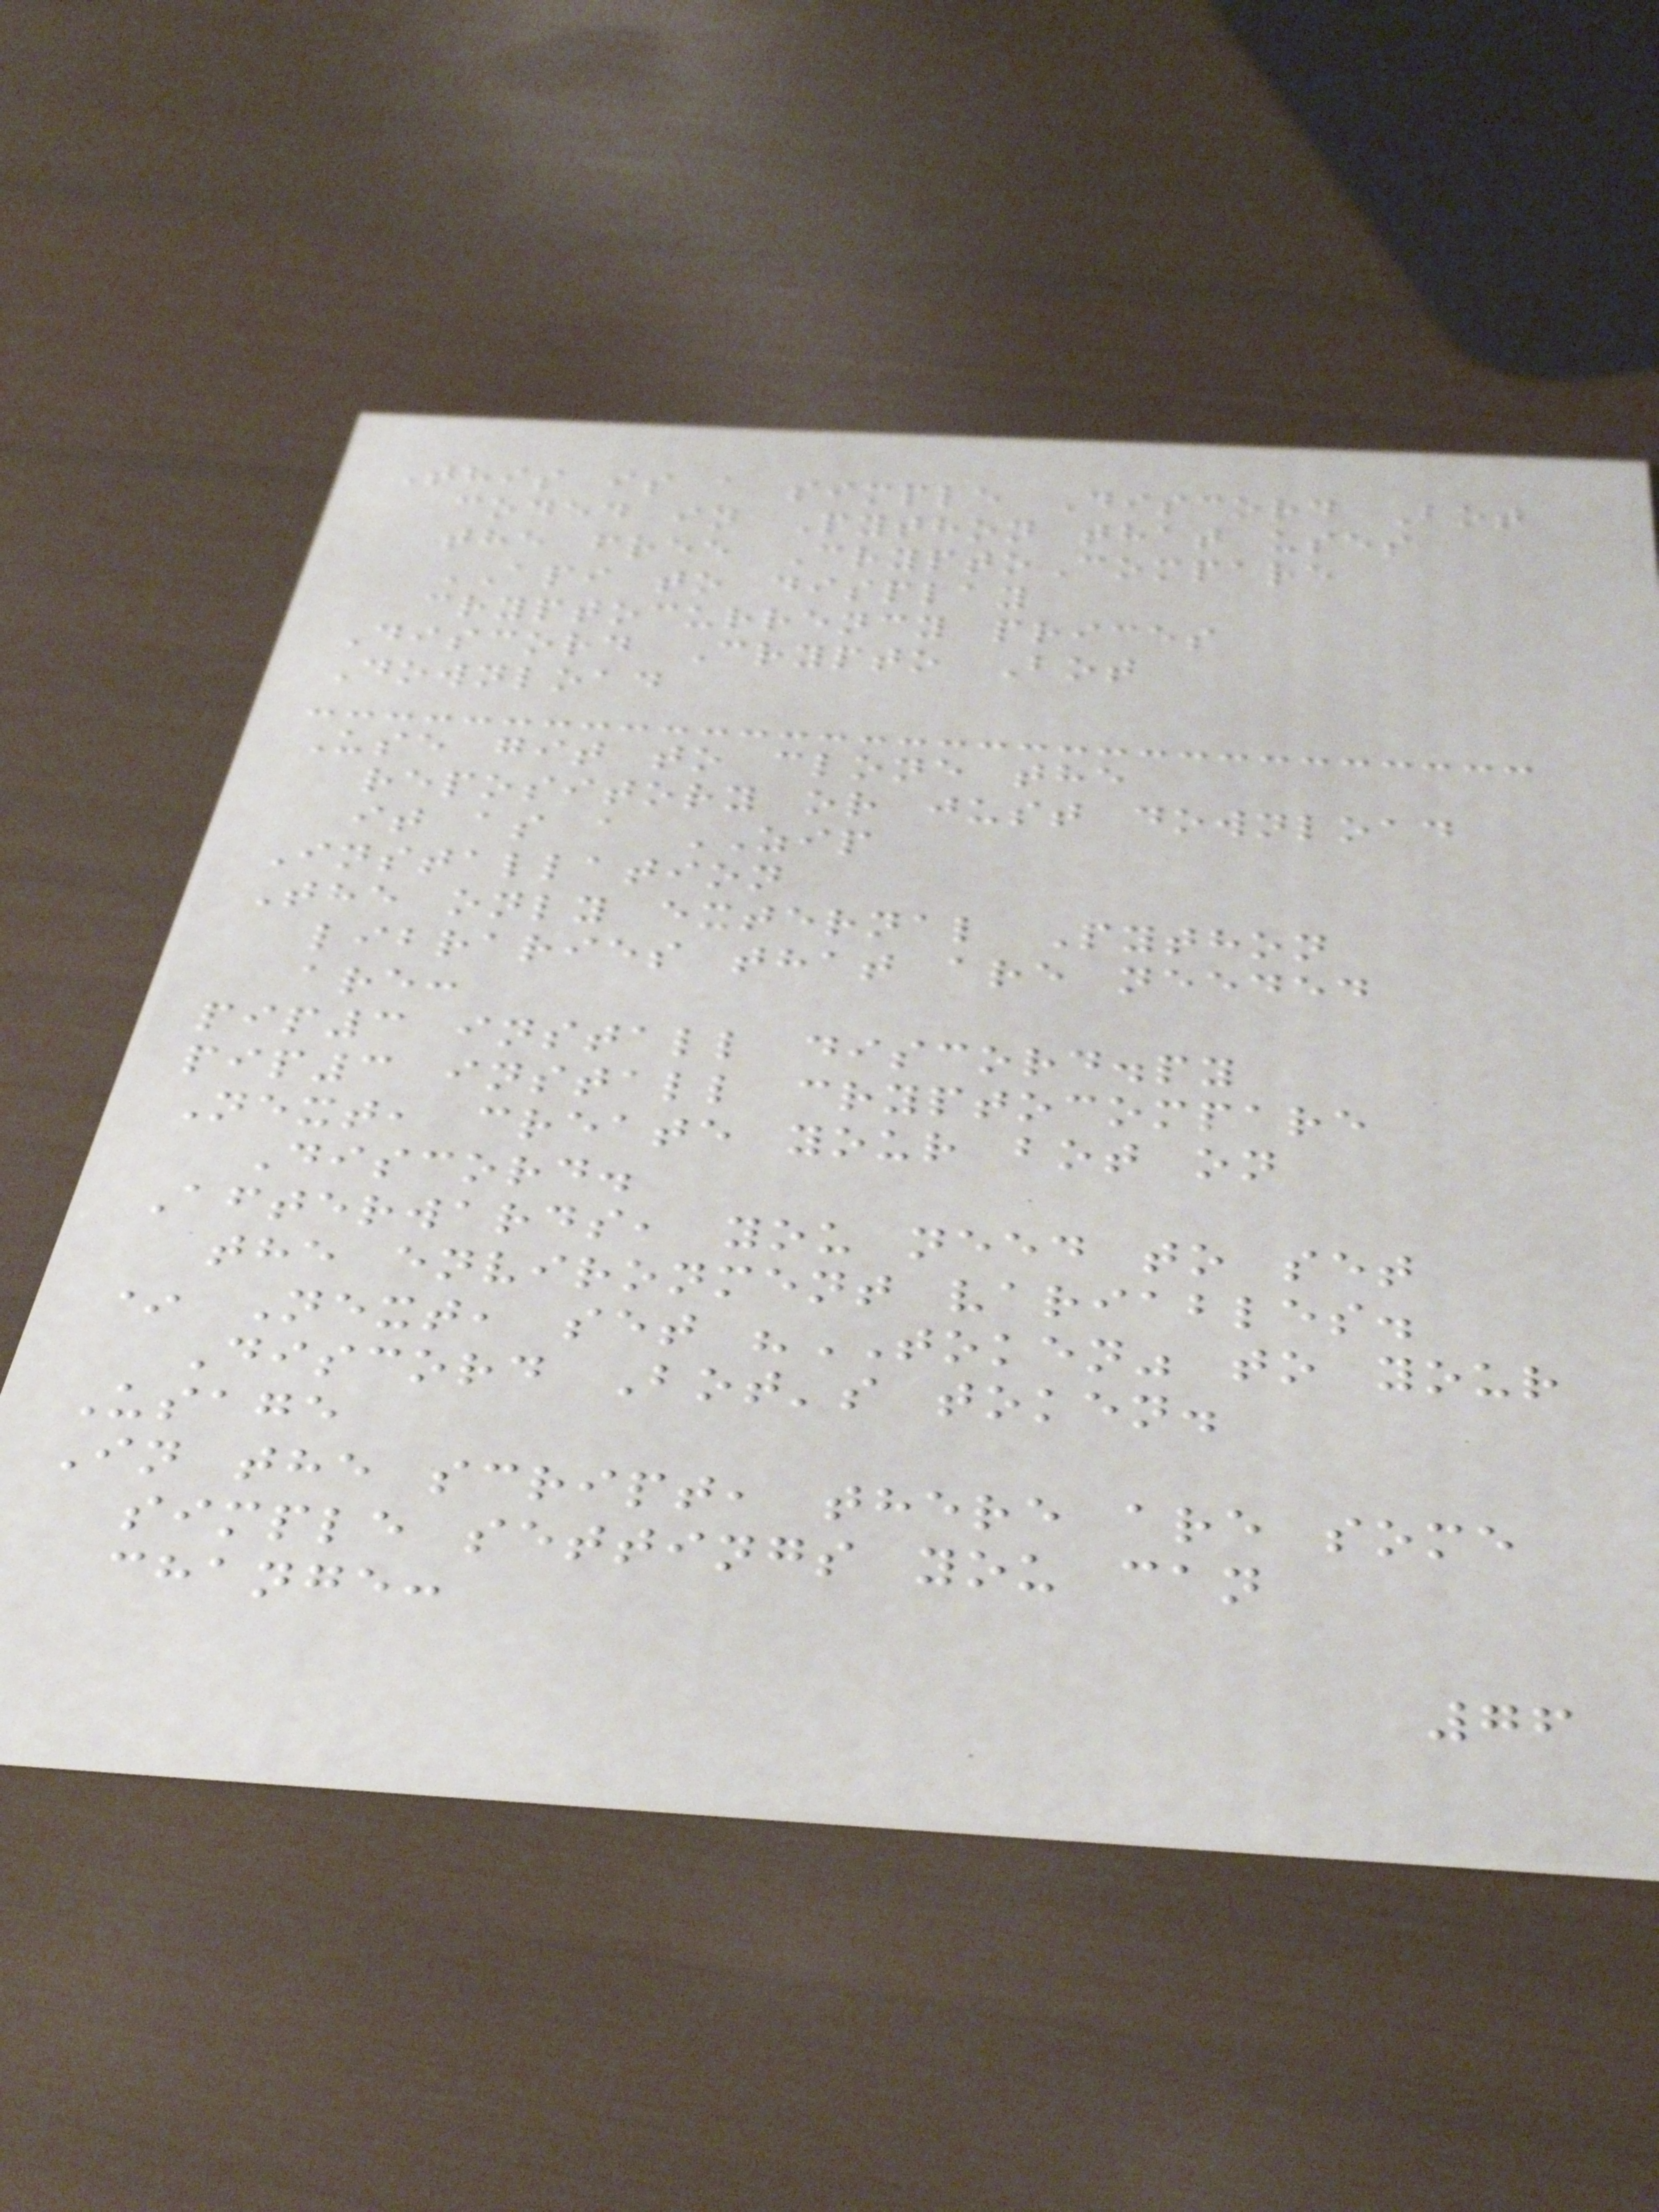This is a simple Discord Bot
coded in Python that uses
the free CryptoCompare
API to display
cryptocurrency prices
Discord Crypto Bot
Download
Use git to clone the
repository or just download
it as a ZIP
Installation
The only external Python
libraries that are needed
are:
pip3 install discord.py
pip3 install cryptocompare
Next, create your bot on
Discord.
Afterwards, you need to set
the environment variables.
* Next, set "TOKEN" to your
Discord Bot's token.
Usage
In the script, there are some
simple settings you can
change:
76
